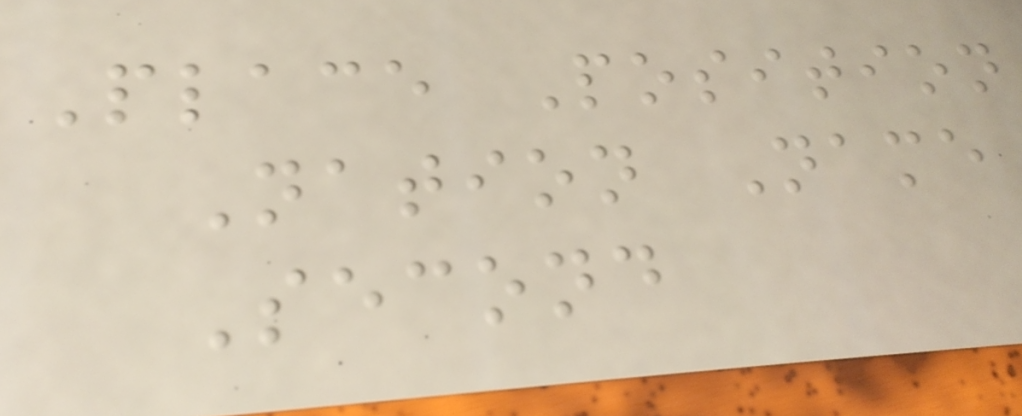Place Position
Nation Name
Second
